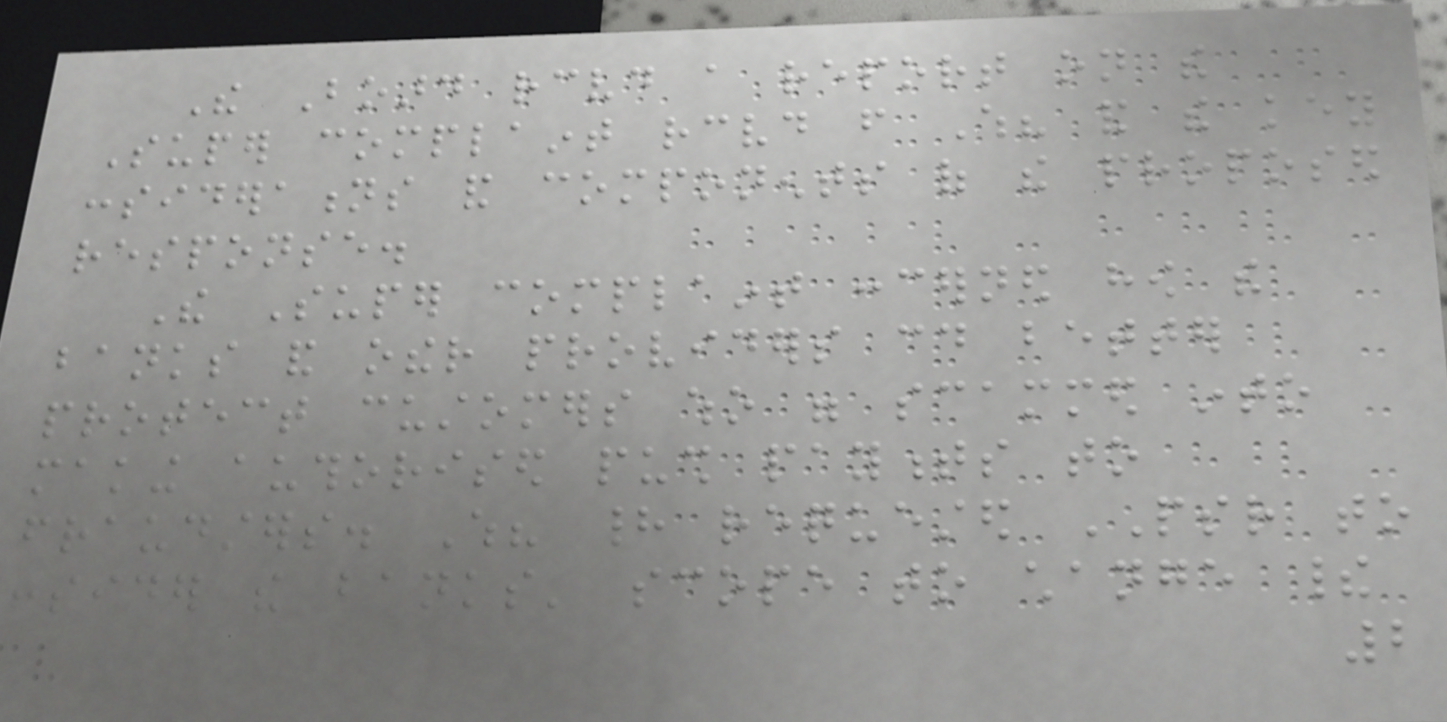The Board received a report on the
Super complaint received from Which? and the key
considerations and components of the proposed
response.
The Super complaint concerned how the
banks and other providers could better
protect customers who were scammed into
making authorised push payments to
fraudsters. Which? had requested PSR to
consider the banks' scope to change their
2
